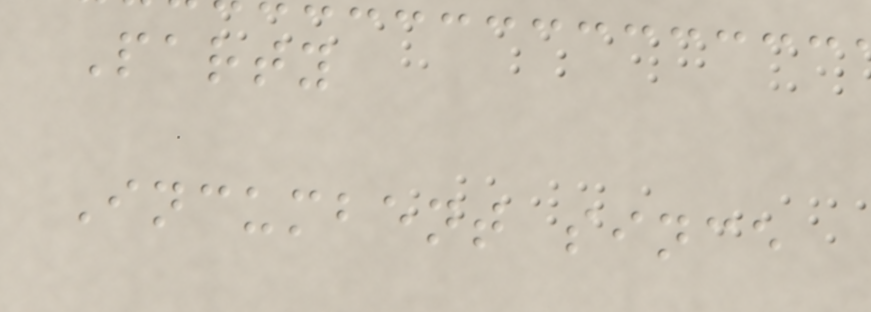Party
Incumbent since
